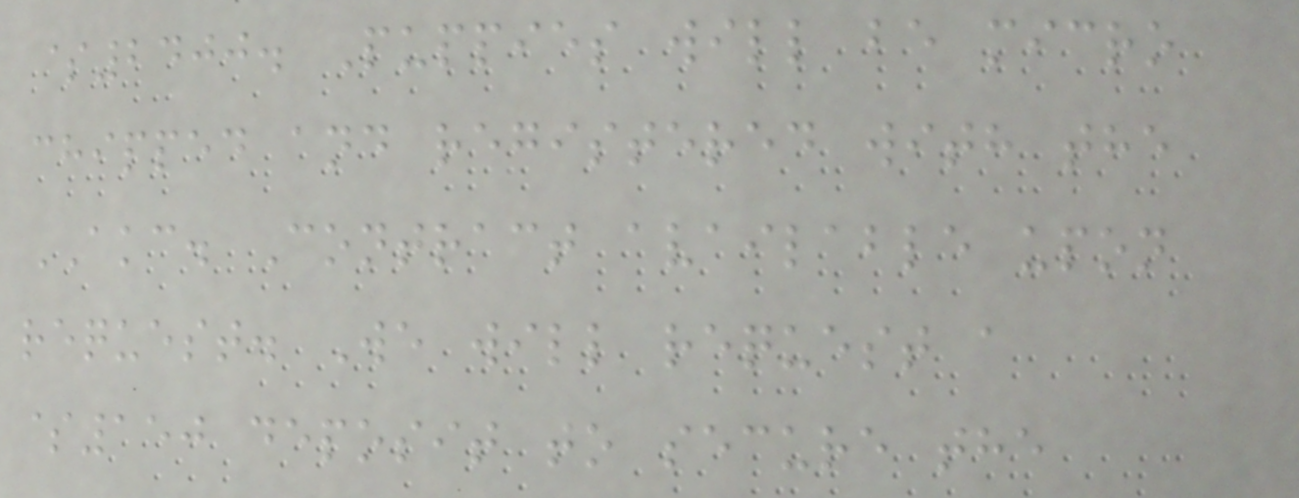$2400. Puppies will be micro
chipped and registered with the
AKC. Contract available upon
request. We will request a
$150 deposit to secure the
